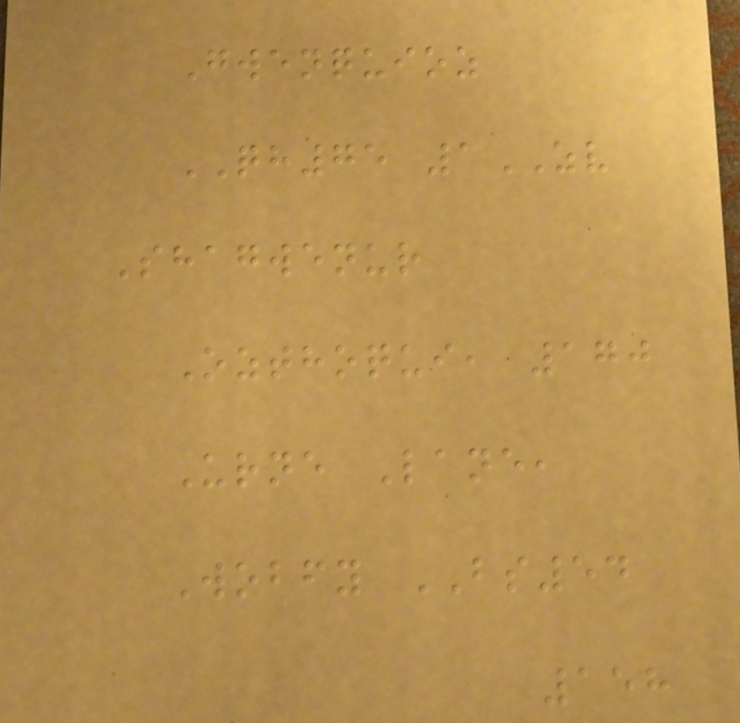Gwenquioz
QH75 1ZV
Shagwenur
Ozthoqui, 170
Urne Lane,
Wobfy BS54
158
